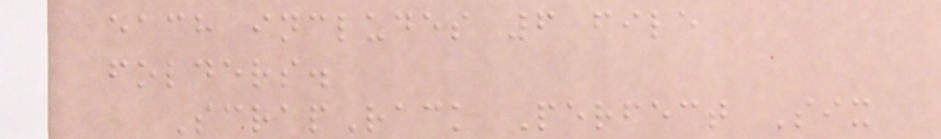each includes 6 file
folders.
ScrapRack Perfect Six
